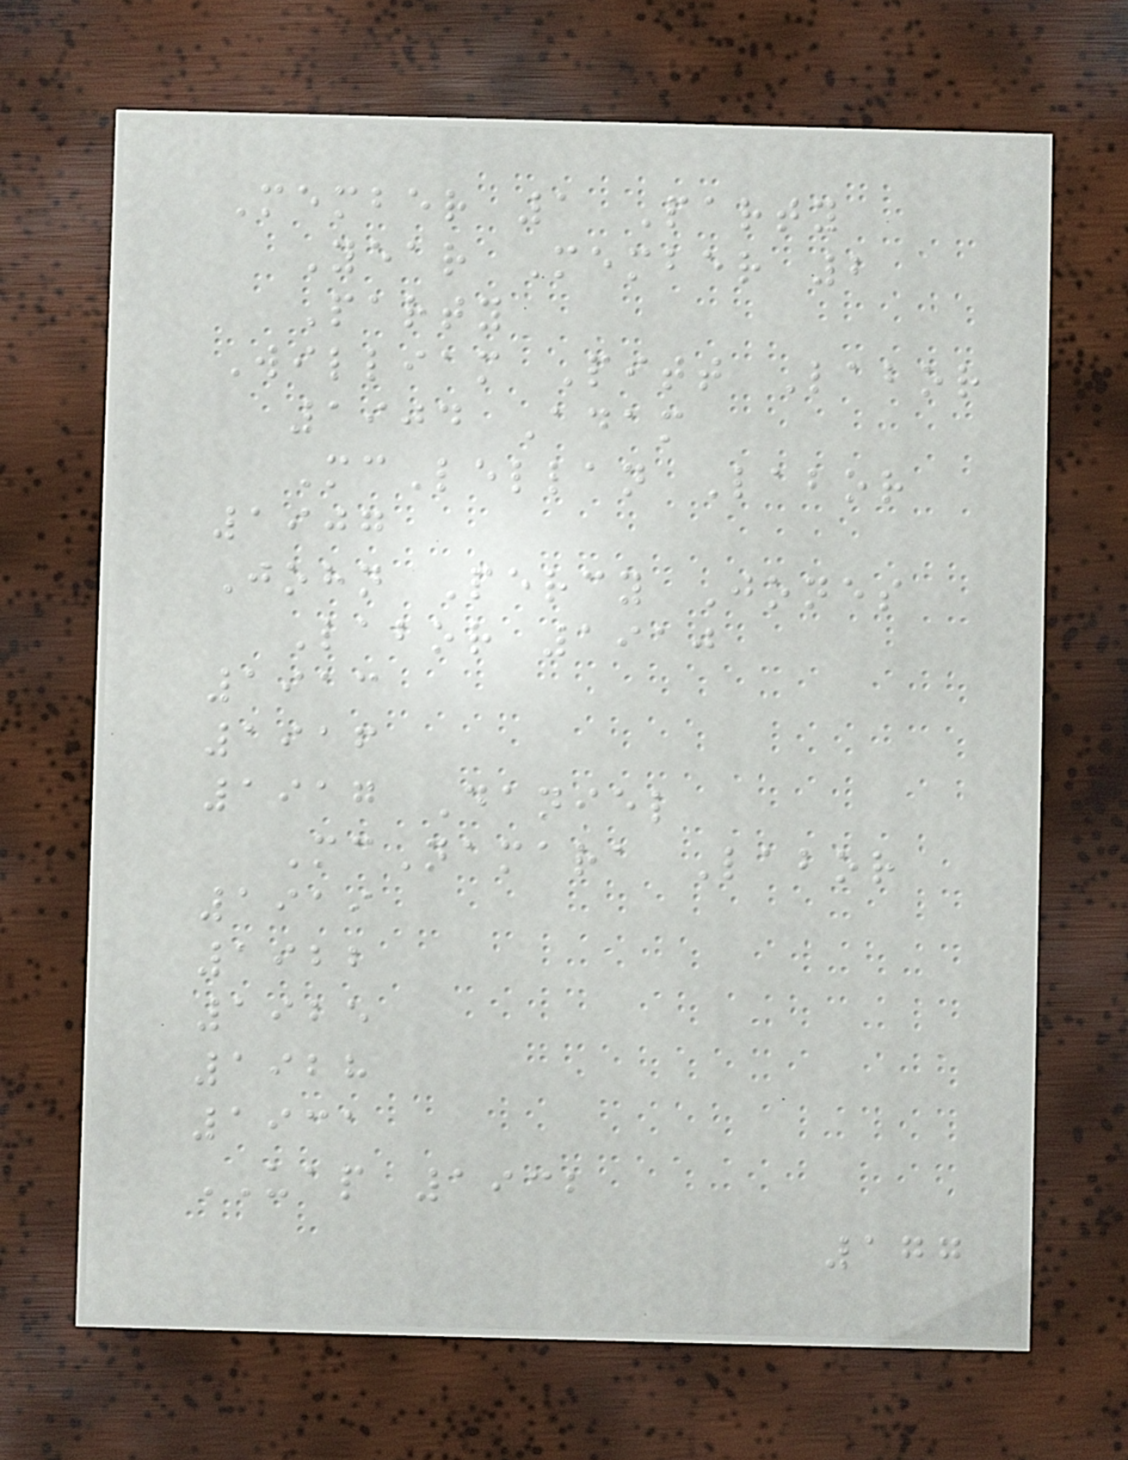Member 1 Party
Year Member 2
Party
William Pitt Labor
1904 Adam
McLellan Labor
1907
John Percy Jones
Labor 1910
1913
1916
1917 Daniel
McNamara Labor
1919
1922
1925
1928
1931
UAP 1932
177
